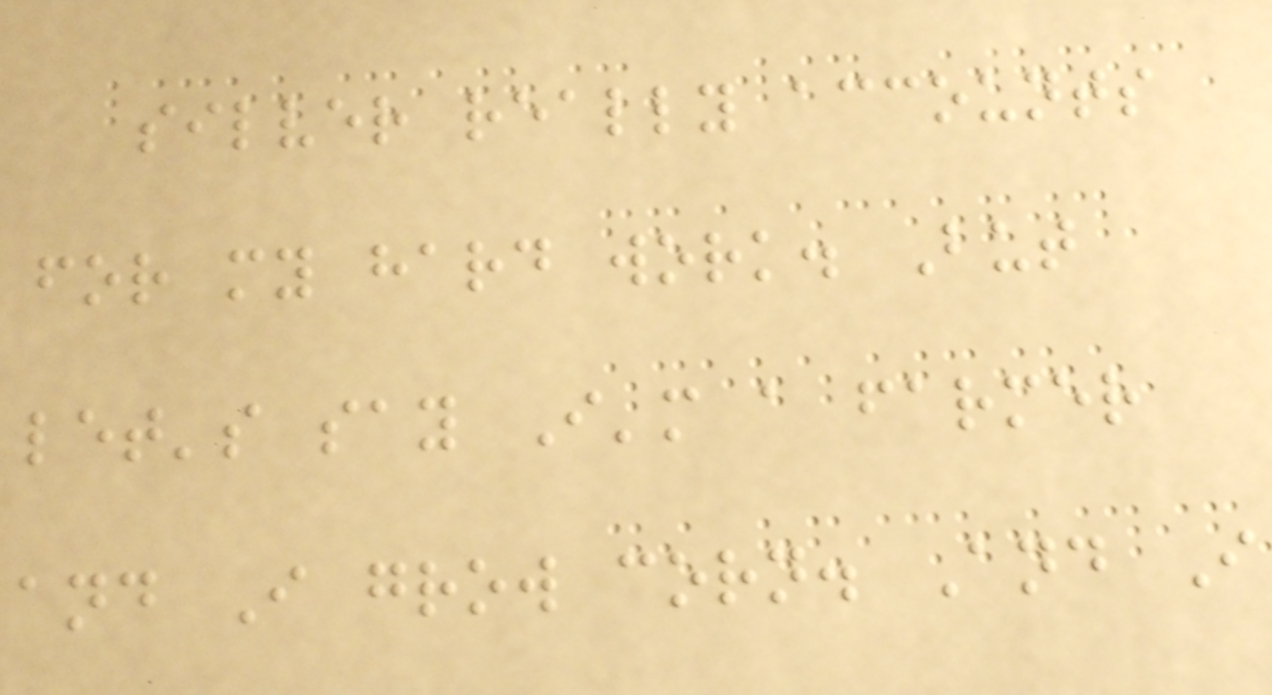silver really accounts
for my hard work. But
let's say I'm a farmer
and I grow corn. And I
